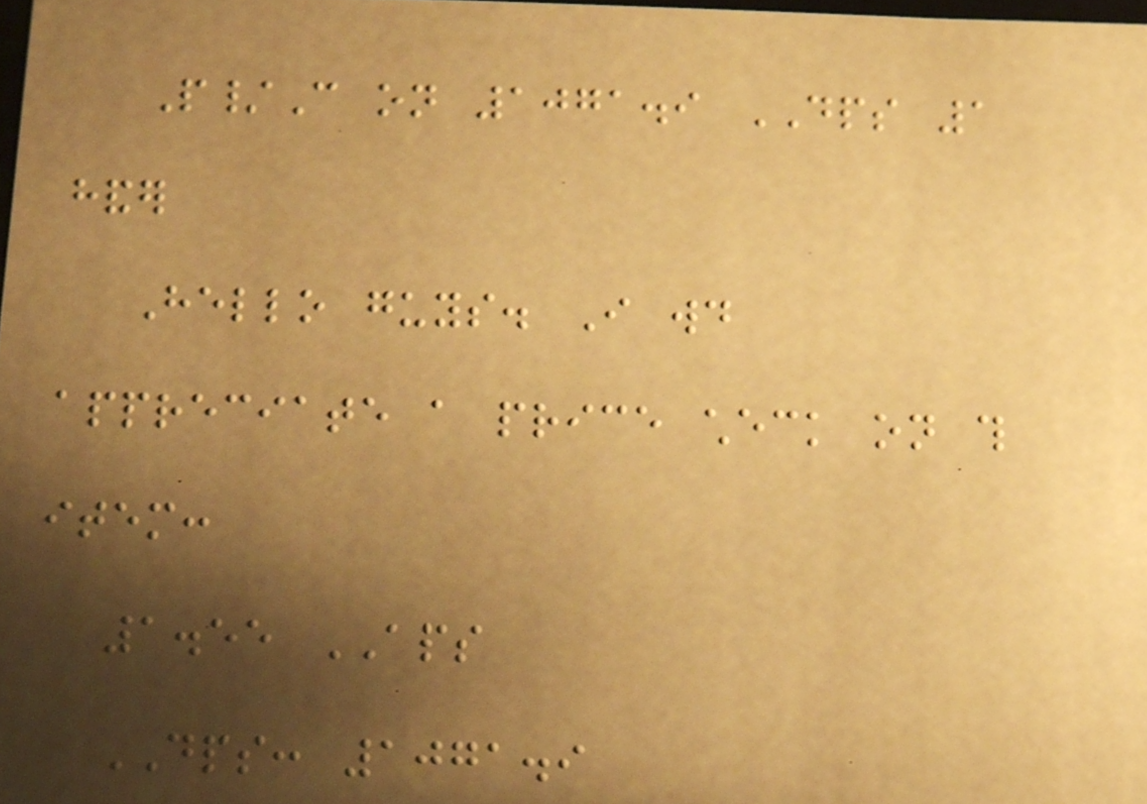P/C on 1071.9 DPS 1
hander
Hello guys. I would
appreciate a price check on this
item:
1.55 APS
DPS: 1071.9
